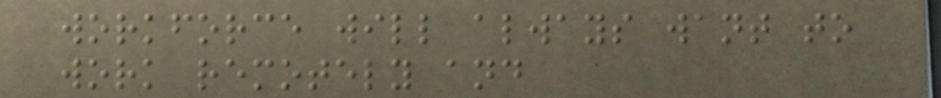workforce will always want to
work remotely and
